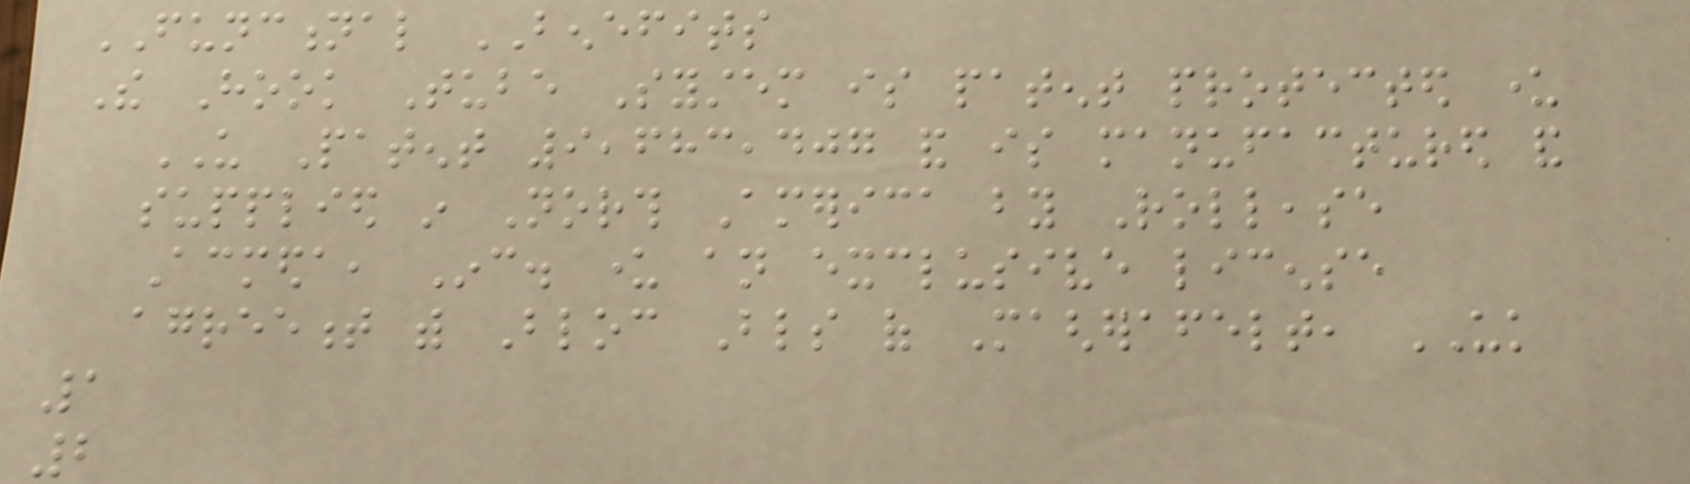FUNCTIONAL BENEFITS
The Hook Tube System is patent protected under
US Patent 9,683,407 and is manufactured and
supplied in North America by Rollease
Acmeda, Inc. under an exclusive license
agreement with Bloc Blinds of Magherafelt, UK
1
2
